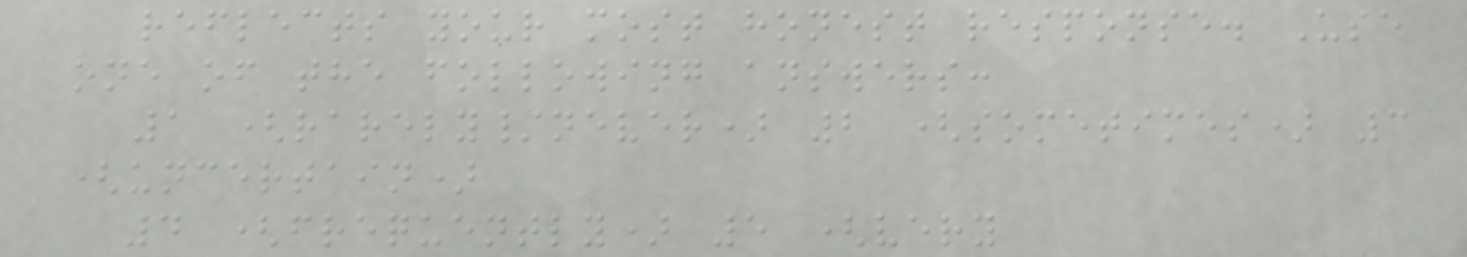reflects your most honest response. Use
one of the following answers:
1 (rarely/never) 2 (sometimes) 3
(uncertain)
4 (frequently) 5 (very
